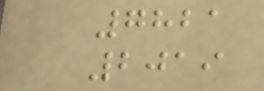7821
2019
